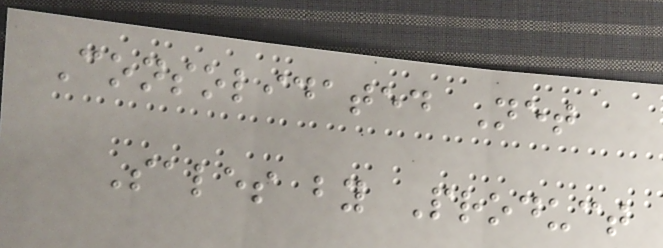Consolidated Net
Sales by Product
